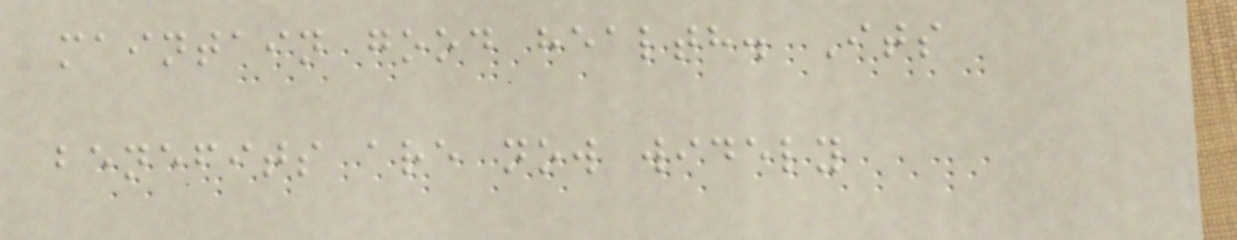maintain good health. Its
benefits are now widely
